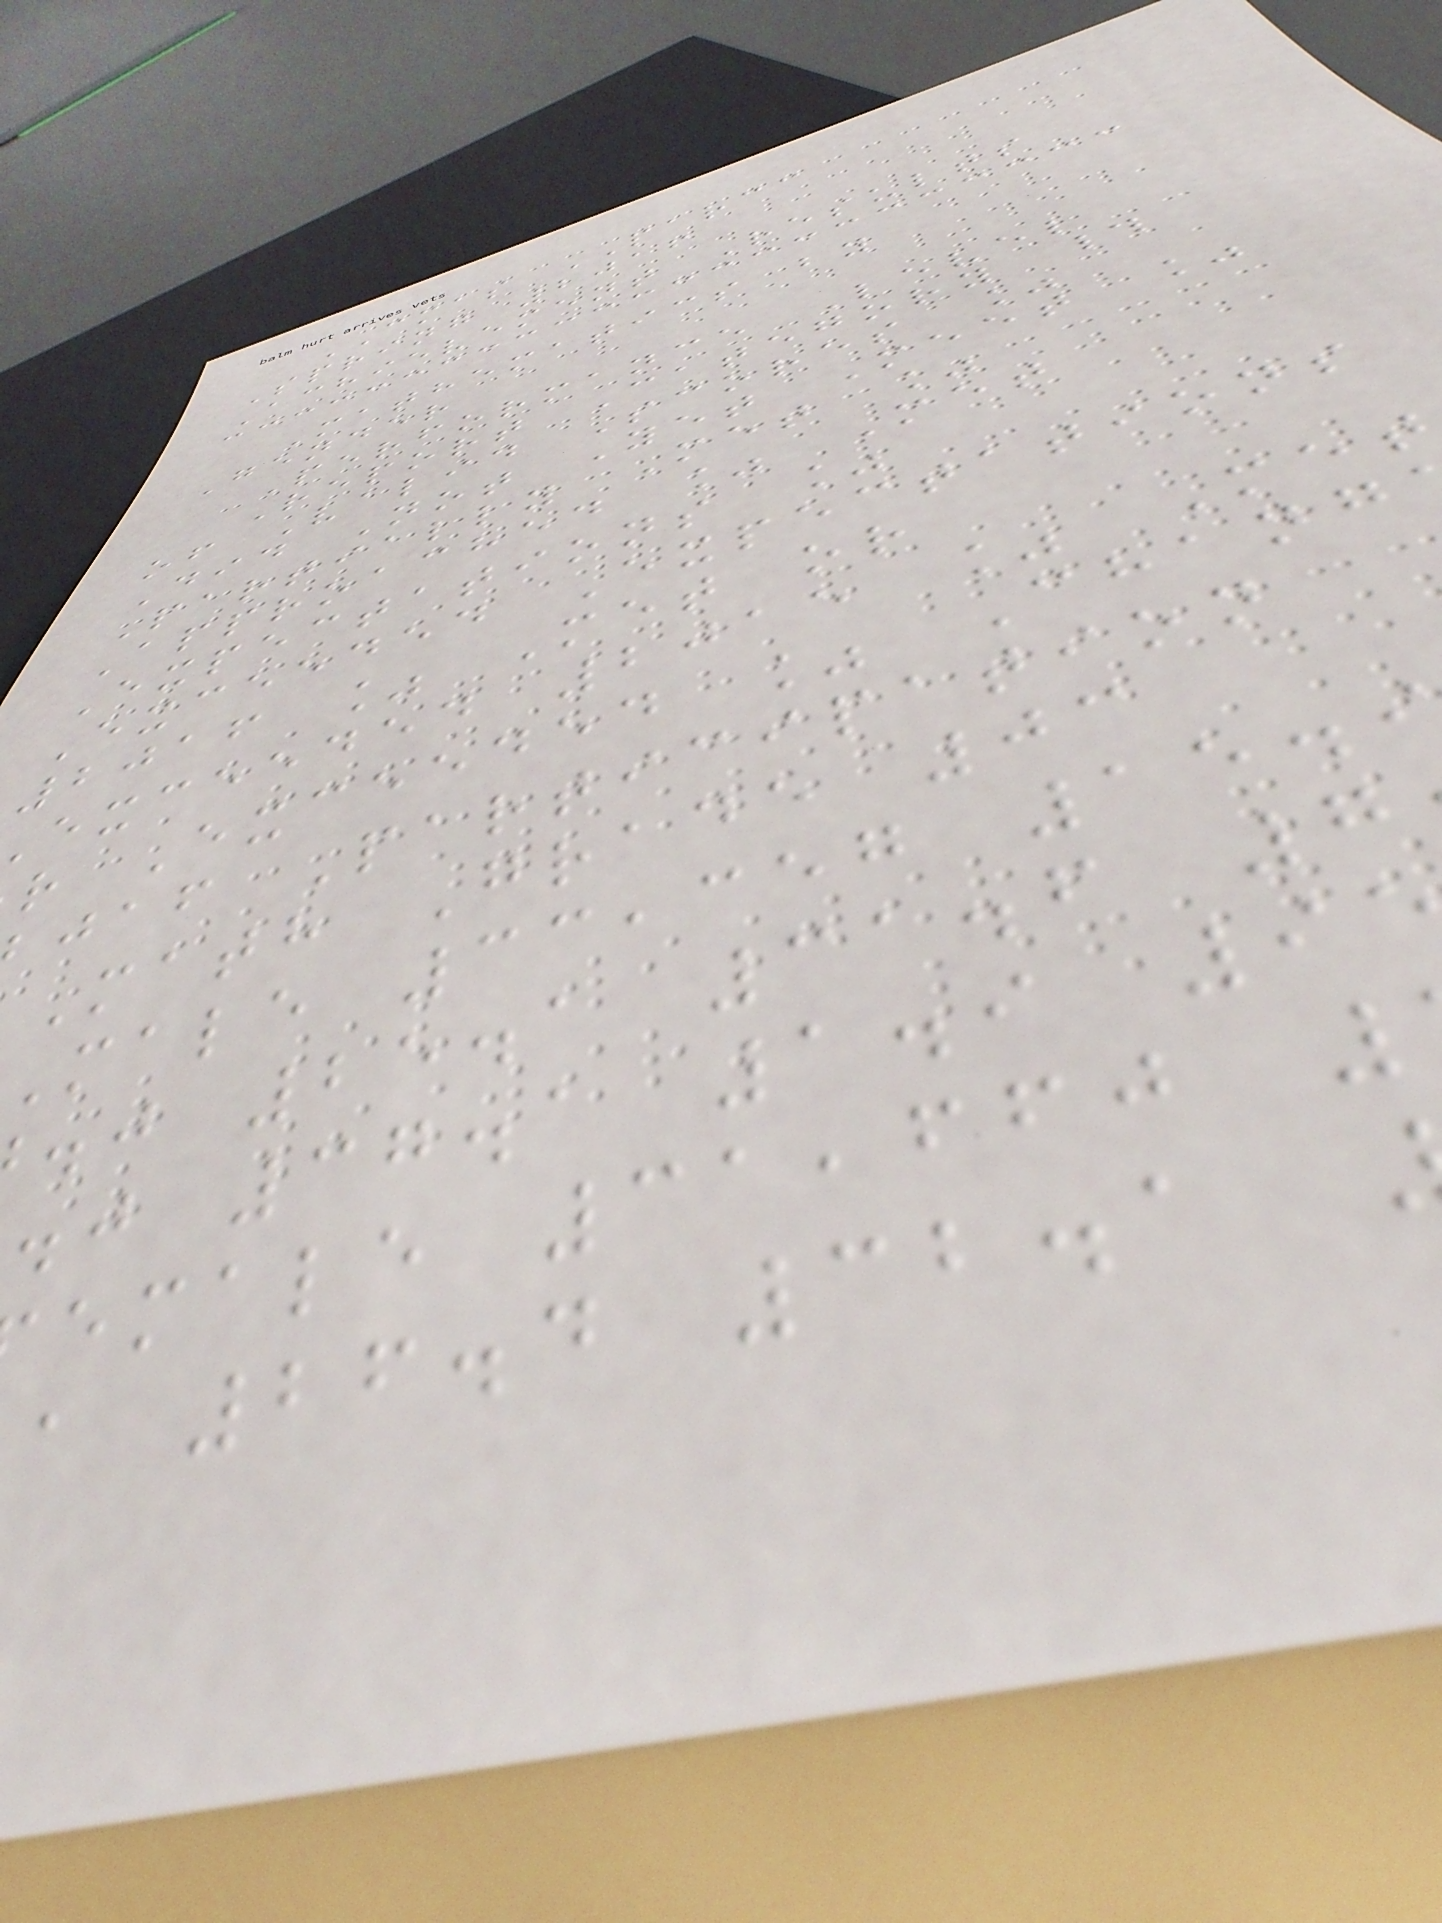CMAS PARCC
Spring 2016
Achievement Results
Mathematics by
Gender
Performance Level
Report Category #
of Valid Scores %
Did Not Yet Meet %
Partially Met %
Approached % Met
Expectations %
Exceeded Expectations
2016 % Met or
exceeded 2015 % Met
r Exceeded % Chang
jaf Participation
Math Grade 03
Male 33,357 15.
.j 25.1 31.6 7
.j 37.1 1.9 9
emale 31,660
a 26.4 32.1
